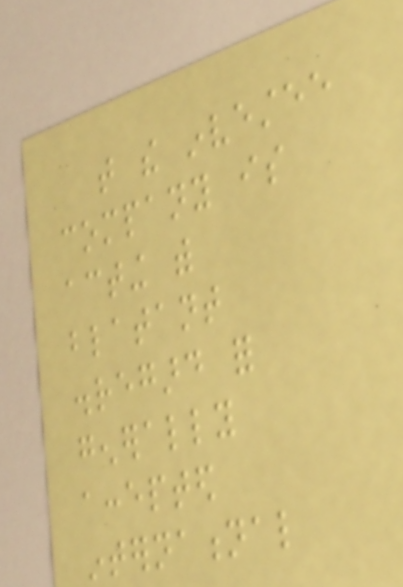that the investee
company is
acting with
blatant
disregard for
generally
accepted
international
